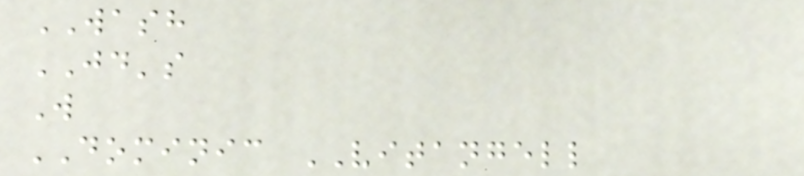WASH
JD's
W
DOMINIC VITANGELL
